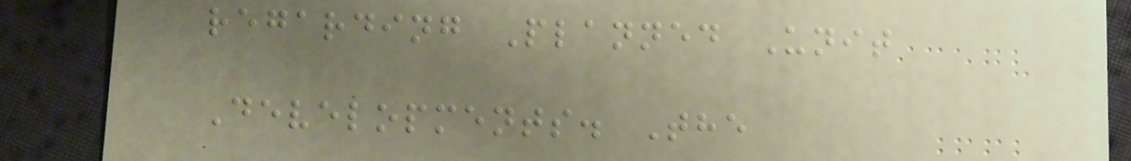regarding Planned Unit
Developments. The
